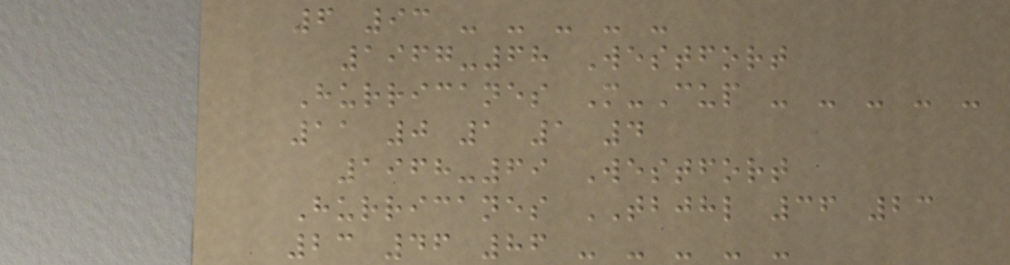6 93 - - - - -
1967-68 Westfort
Hurricanes M-Cup - - - - -
11 0 1 1 4
1968-69 Westfort
Hurricanes TBJHL 36 23
23 46 86 - - - - -
